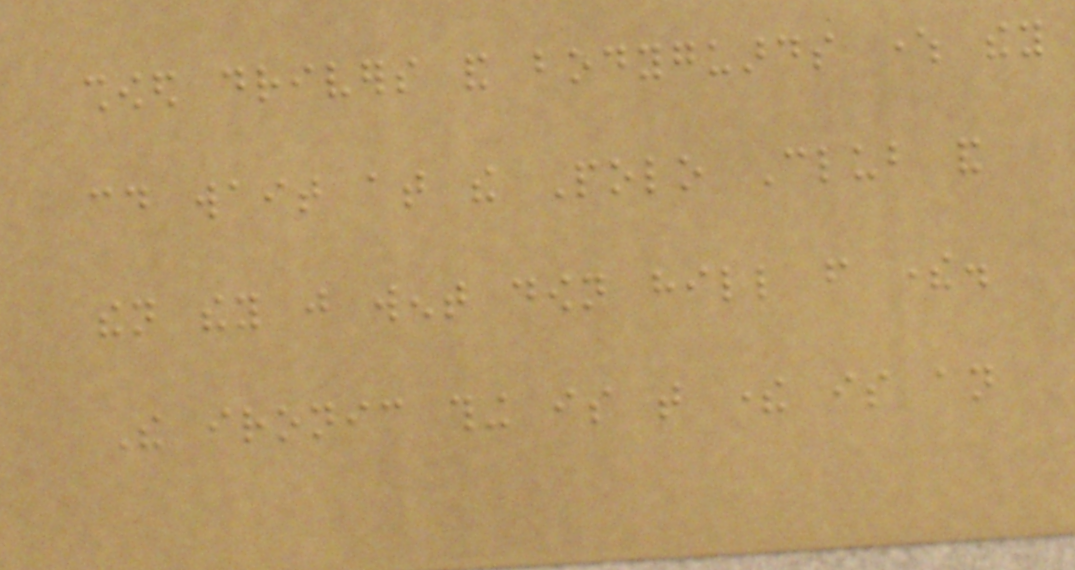showed drivers and bodyguards where they
could wait at the Polo Club and
then they just went down hill from there.
The ironic thing is that there is an
